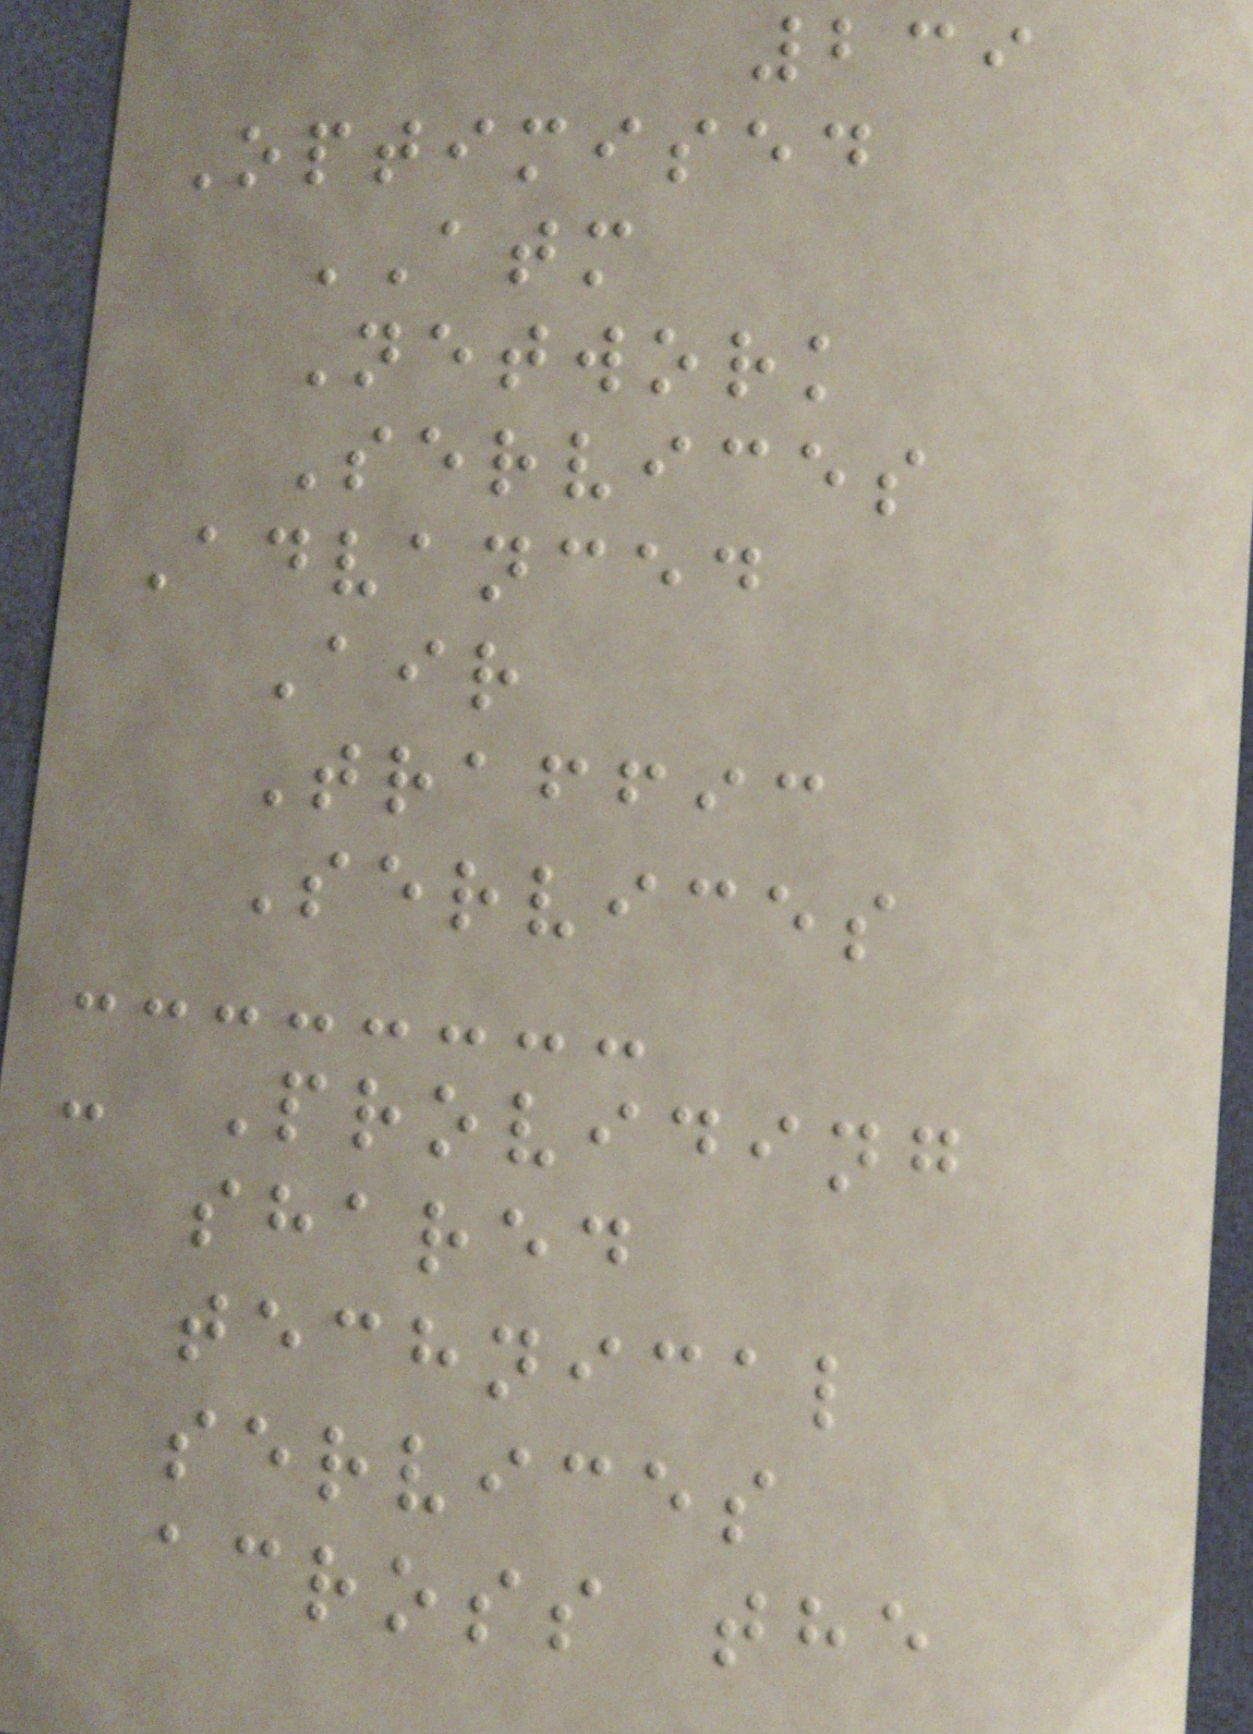239
Optimised
ATM
Network
Services
Advanced
Air
Traffic
Services
- Providing
shared
technical
services
across the
